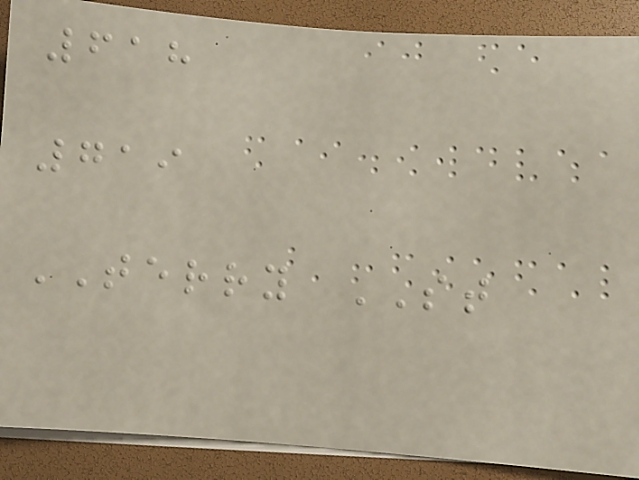618
719
TERRY ST
